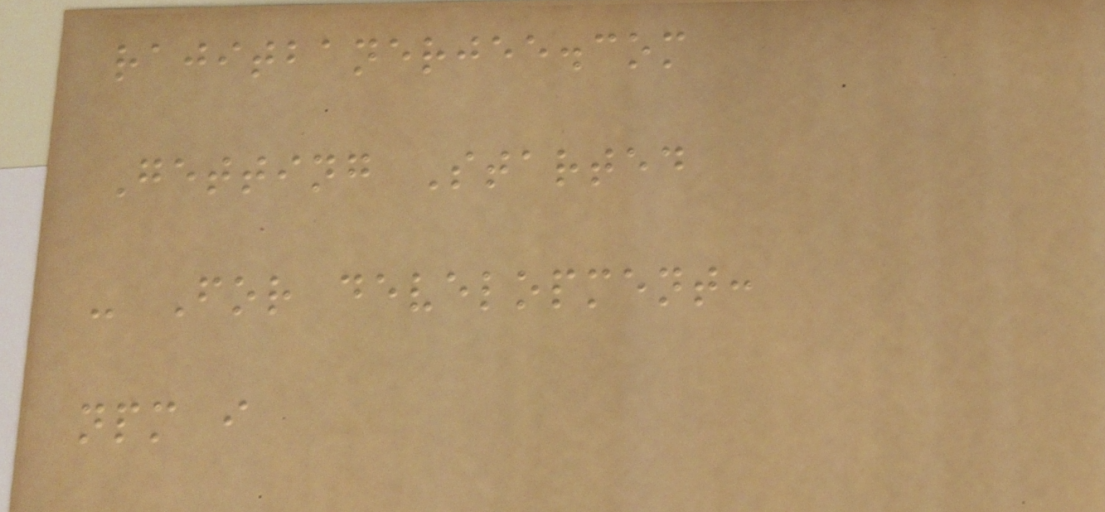rajitbanerjee.com
Getting Started
- For development:
npm i
